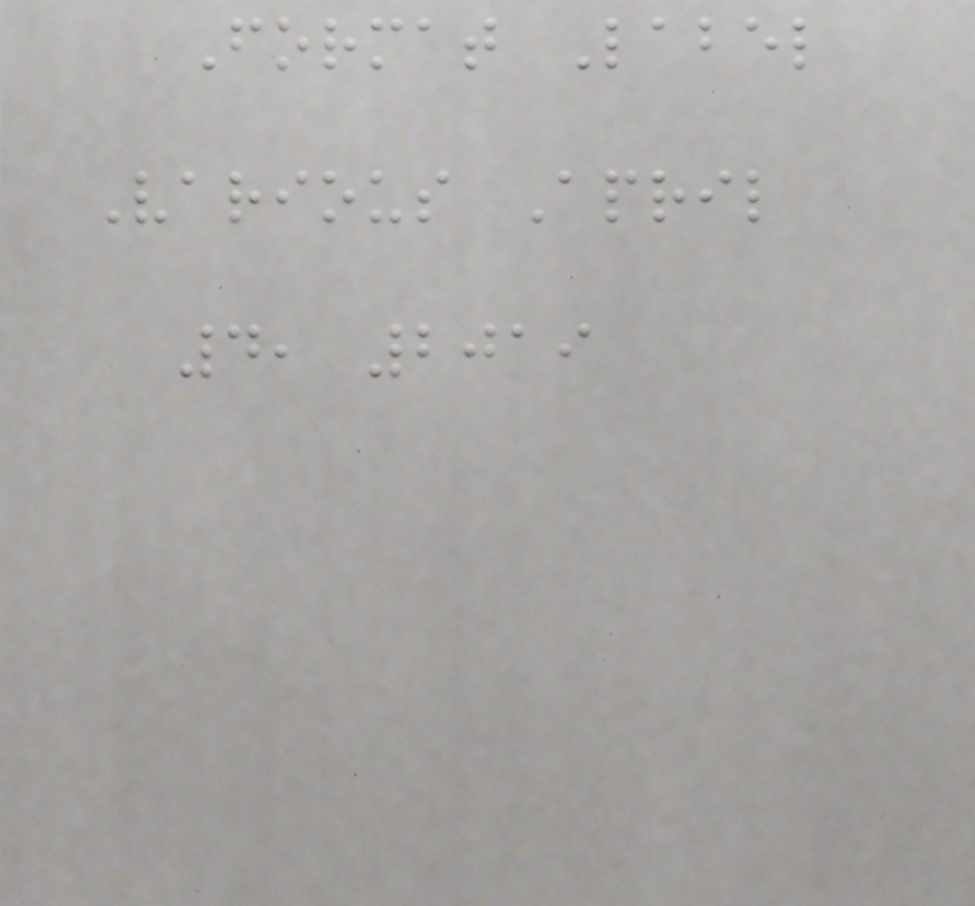Format Label
Various April
4, 2019
